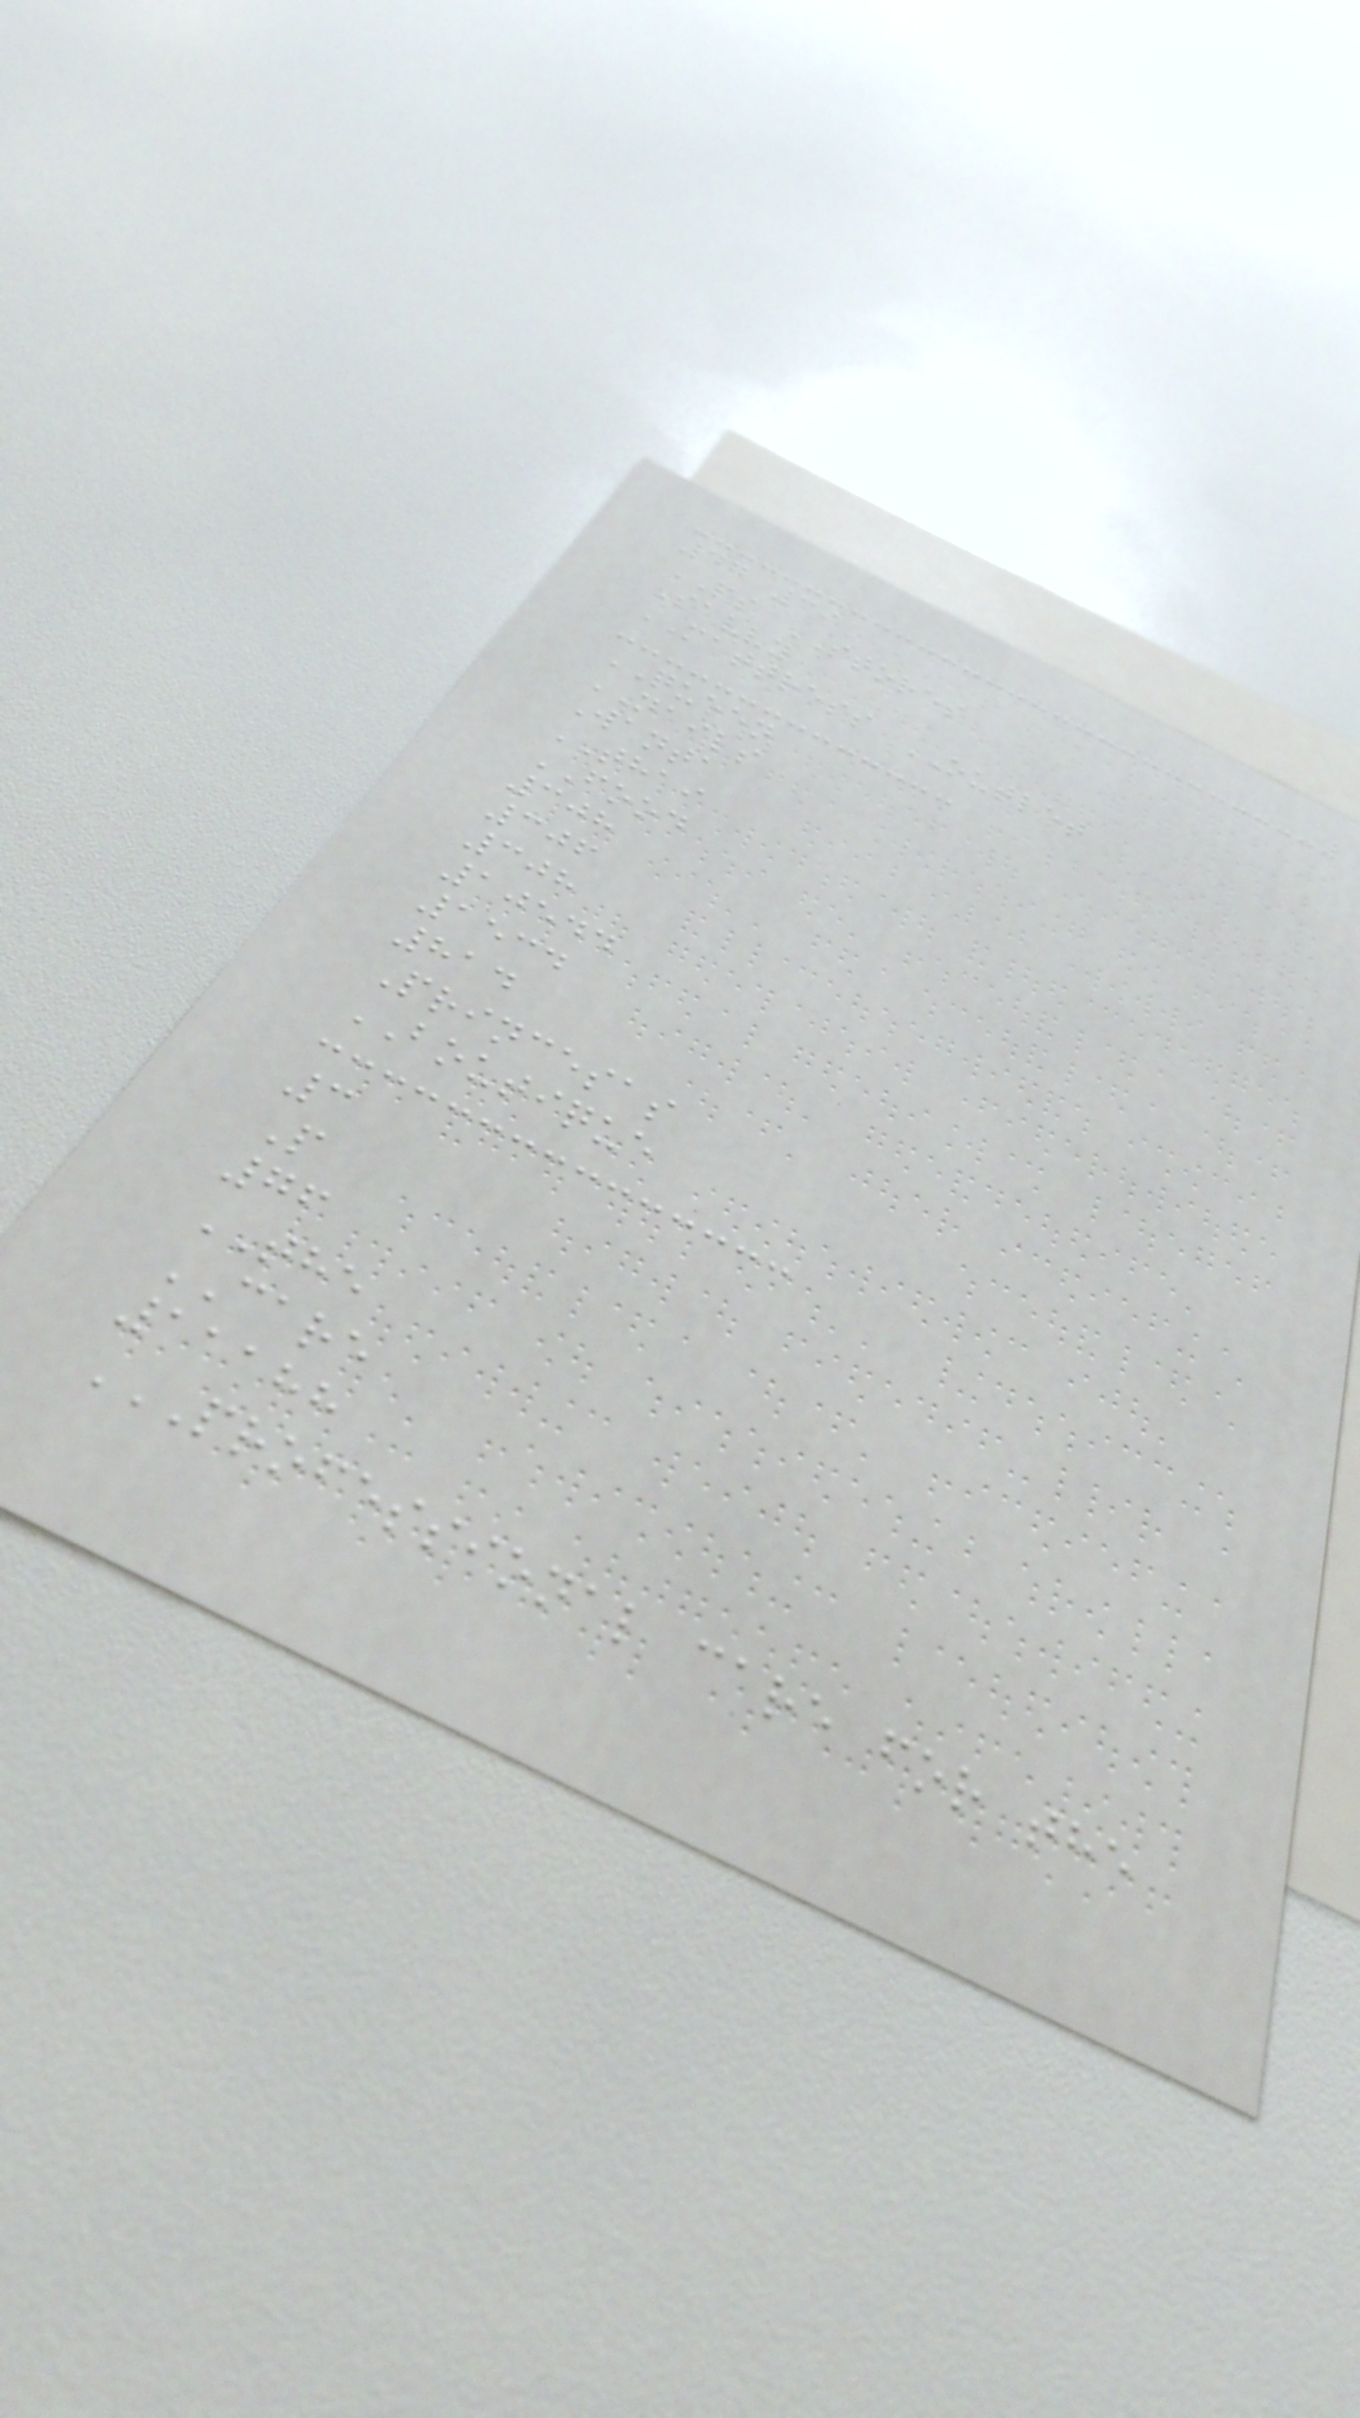47 39
PS STORES
Savvy
MATTRESS OUTLET
QUEEN
NAILS
Wanta
THAI
FOOD
308
306
308
10544
1534
814
Princesas
BOUTIQUE
3
P
76
THE
CARE
11188
PROFESSIONAL CARE FOR THE
